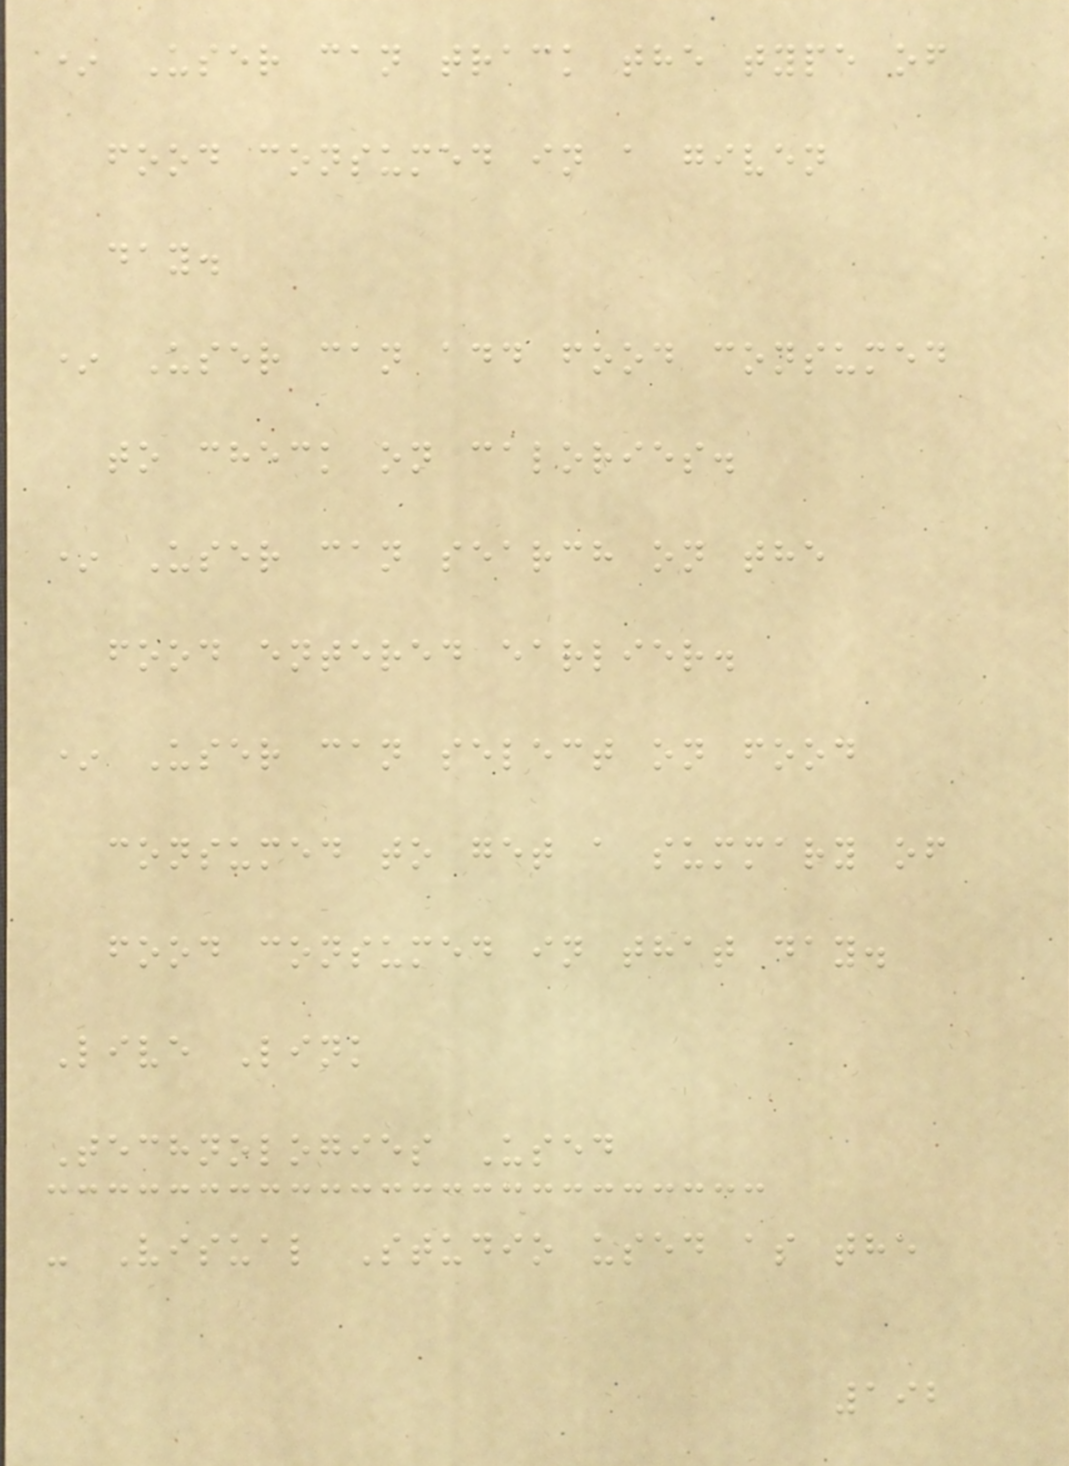* User can track the type of
food consumed in a given
day.
* User can add food consumed
to check on calories.
* User can search on the
food entered earlier.
* User can select on food
consumed to get a summary of
food consumed in that day.
Live Link
Technologies Used
- Visual Studio used as the
192
